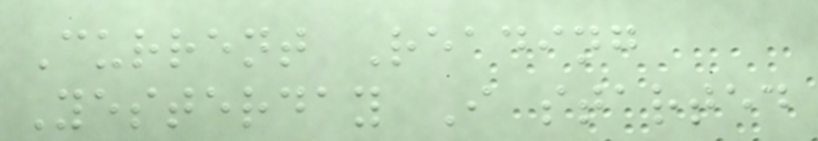Current Reading
Yesterday I started
